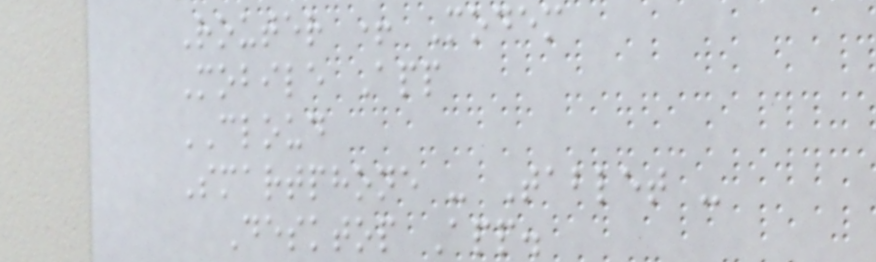Router + Modem
Mobile App
CLOUD
Smartphone - Tablet -
Desktop App.
